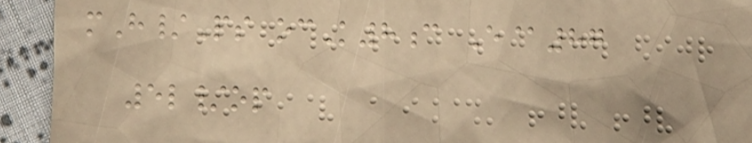mH/Ps ocK8c E@87
5l/op
